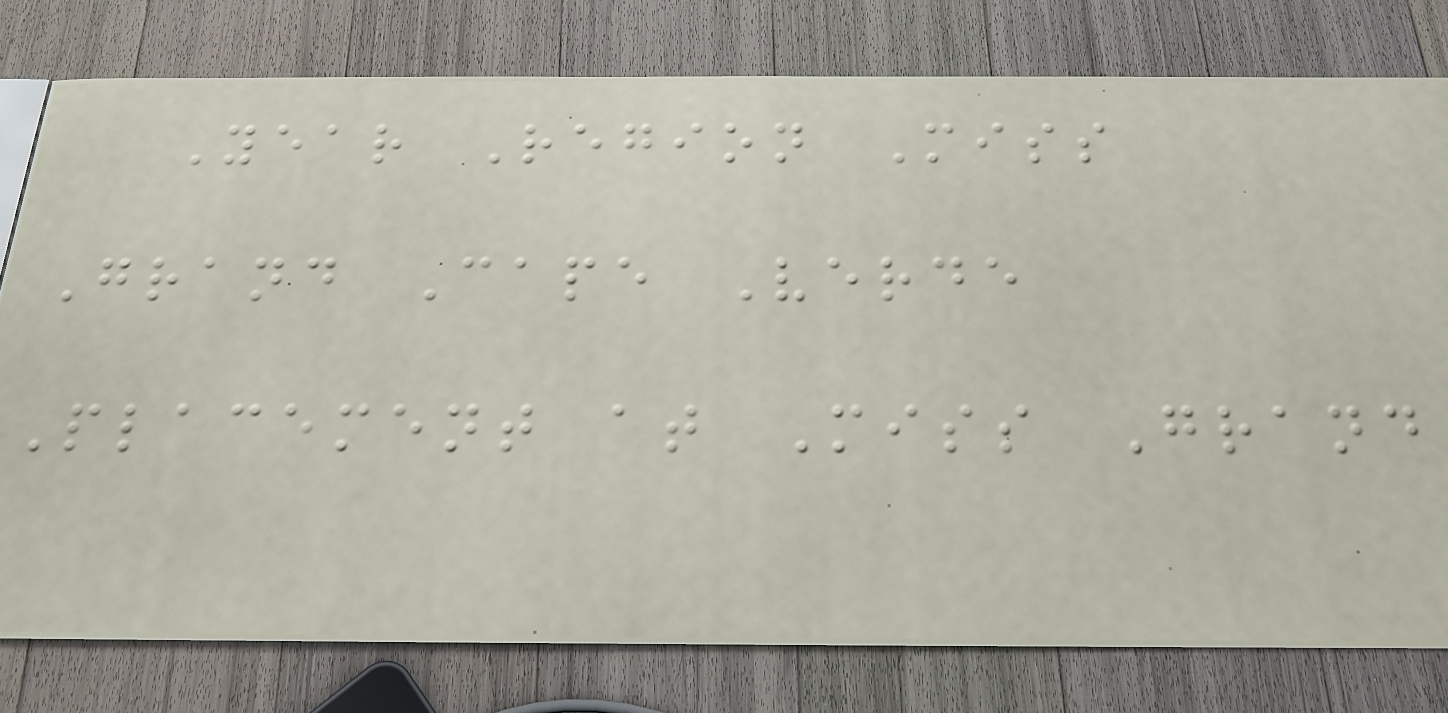Year Region Miss
Grand Cape Verde
Placement at Miss Grand
